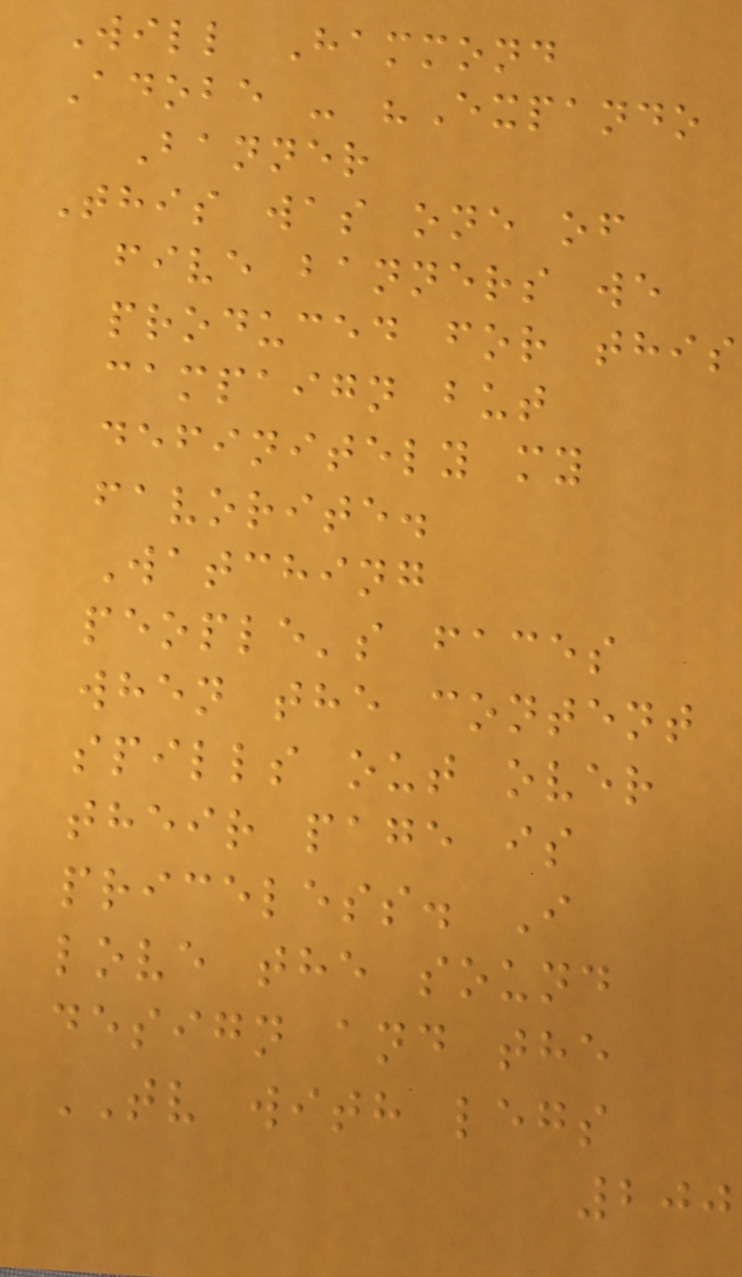Will Hammond
Adobe - "Expando
Banner
This was one of
five banners we
produced for this
campaign but
definitely my
favorite.
Watching
people's faces
when the content
spills out over
their page is
priceless. I
love the sound
design and the
TV with legs
200
